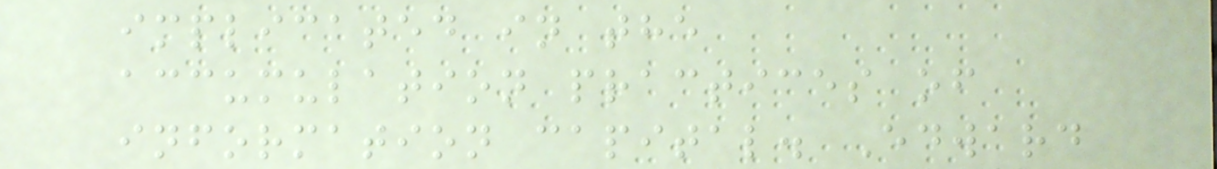implicated in the
accumulation practices of
information capital. Edward
